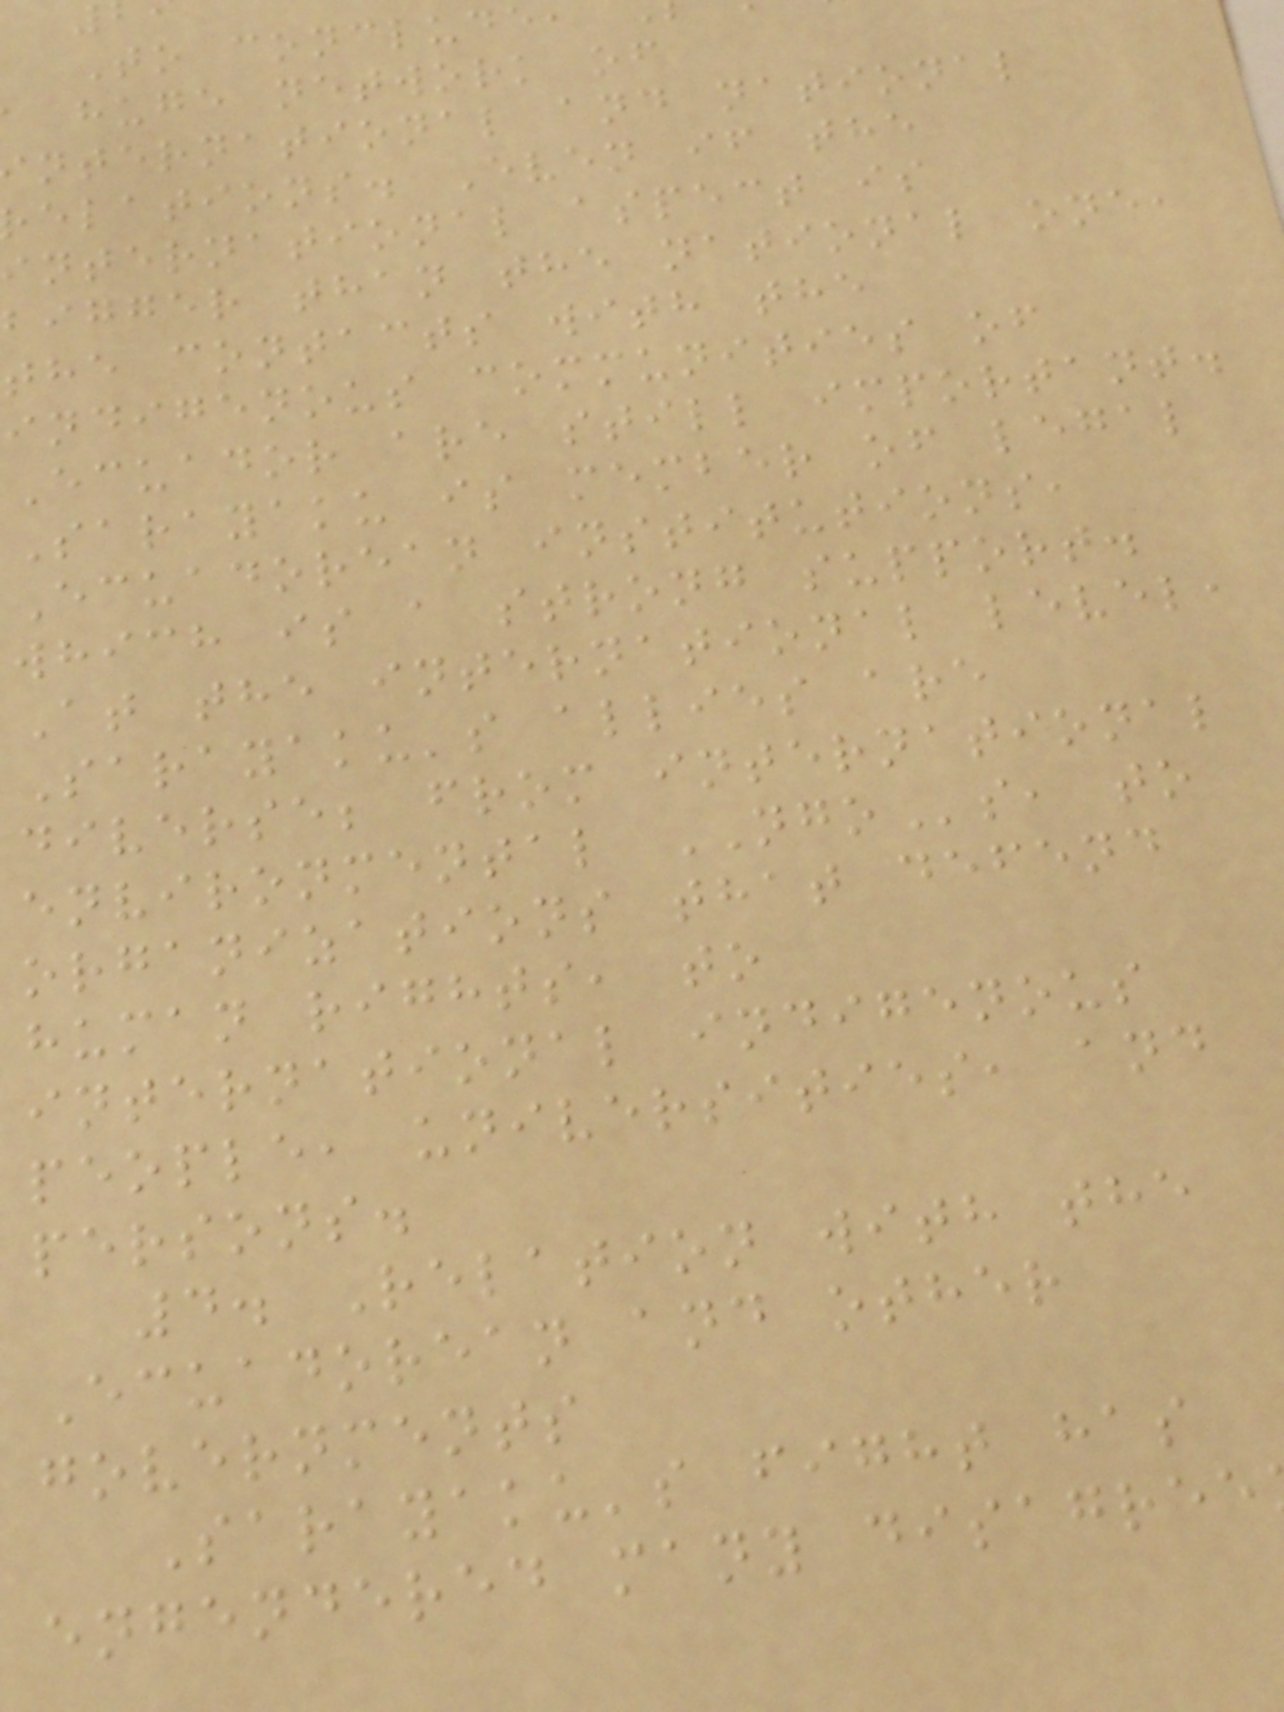To conclude
huge network of
nternational and national
elations. Even if the
international aspect is
bigger than the national one,
the contacts with the
indigenous communities of
Ecuador are still important.
Sarayaku is member of legal
Ecuadorean institutions,
which is a strong support.
At the international level,
Sarayaku's allies are
diverse; from international
environmental NGOs, to
organizations that defend
human rights, to
international indigenous
people, universities, and
persons.
4. Relation with the
Ecuadorean and other
governments
Sarayaku's fight has
engendered many disagree
